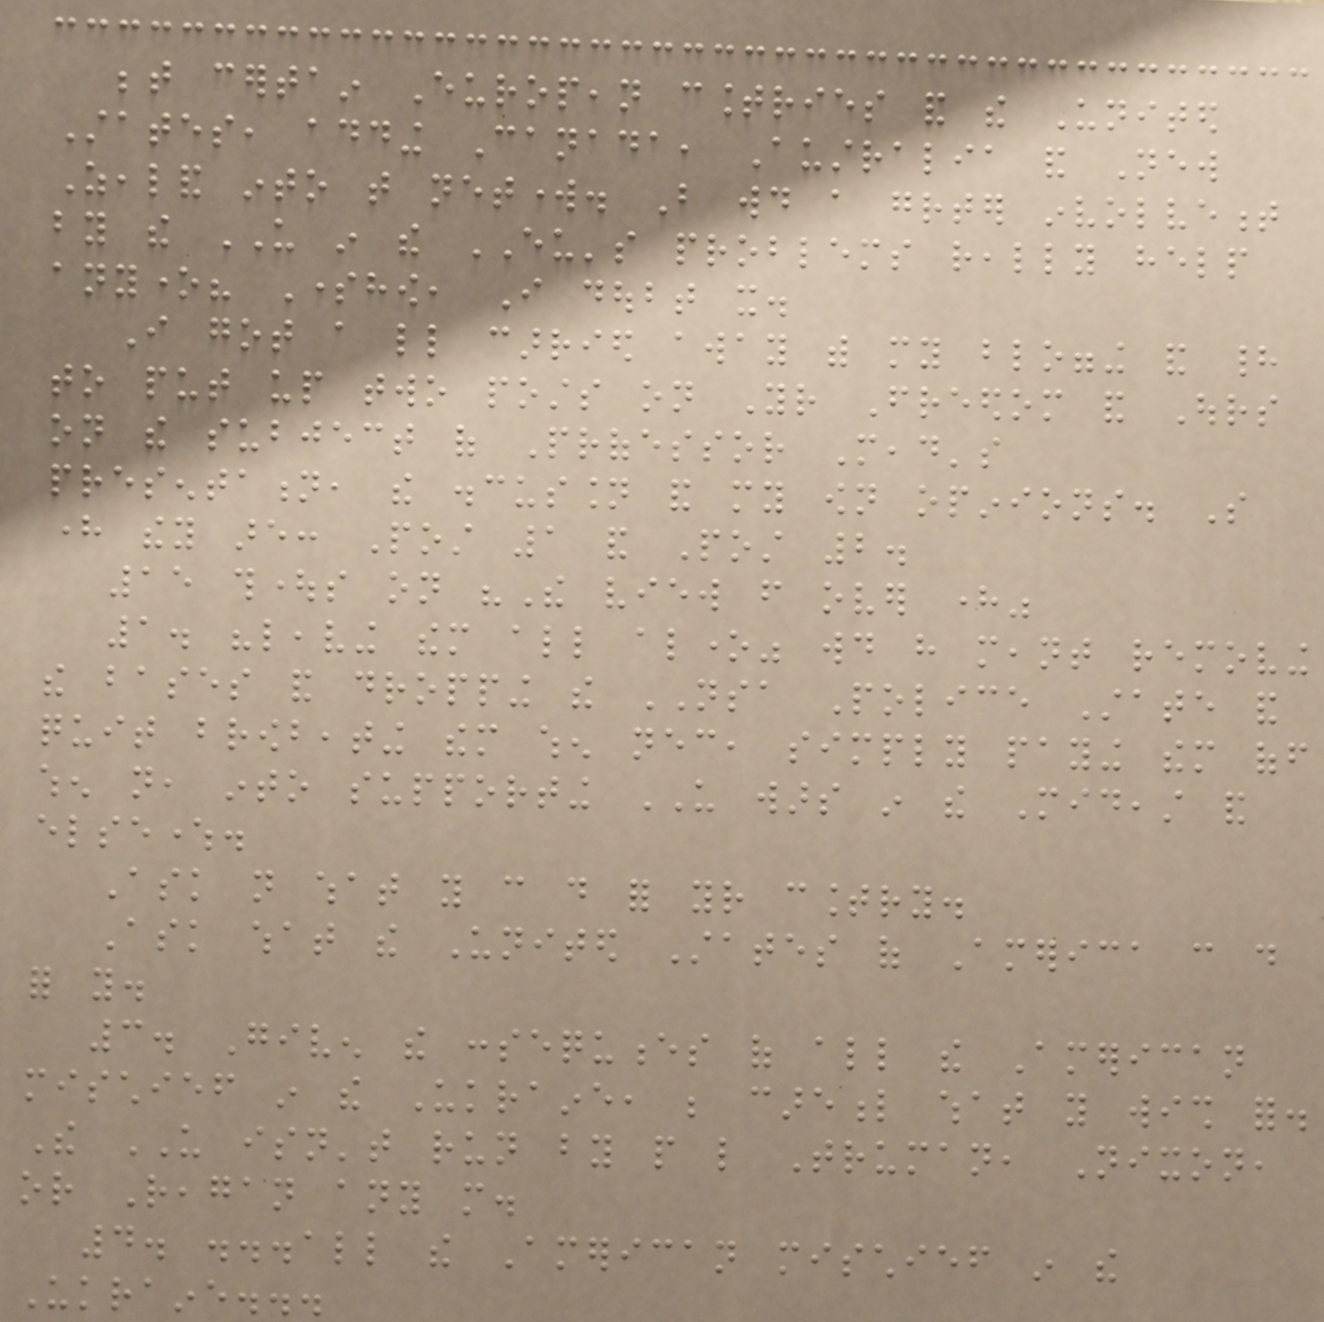between certain European countries and the United
States, adding Canada, Australia and New
Zealand into that network. But would a greater involvement
by the US in the EU's problems really help
anyone? Somehow, I doubt it.
I got a little carried away with my blogging and had
to put up two posts on Your Freedom and Ours
on the subject of Professor Mead's
presentation, the discussion and my own opinions. So
here they are: Post 1 and Post 2.
15 thoughts on "The view from over here"
1. "leaving them all alone" would have meant removing
the bases and dropping the NSA Police State and
quit browbeating them when necessary, simply paying them off
when not, into supporting US wars in the Mideast and
elsewhere.
Ask not what you can do for your country.
Ask what the United States of America can do
for you.
3. Given the consequences of all the American
mischief in the Ukraine, be careful what you wish for.
The US isn't run by people like Truman, Nixon,
or Reagan any more.
4. ...all the American mischief in the
Ukraine...
